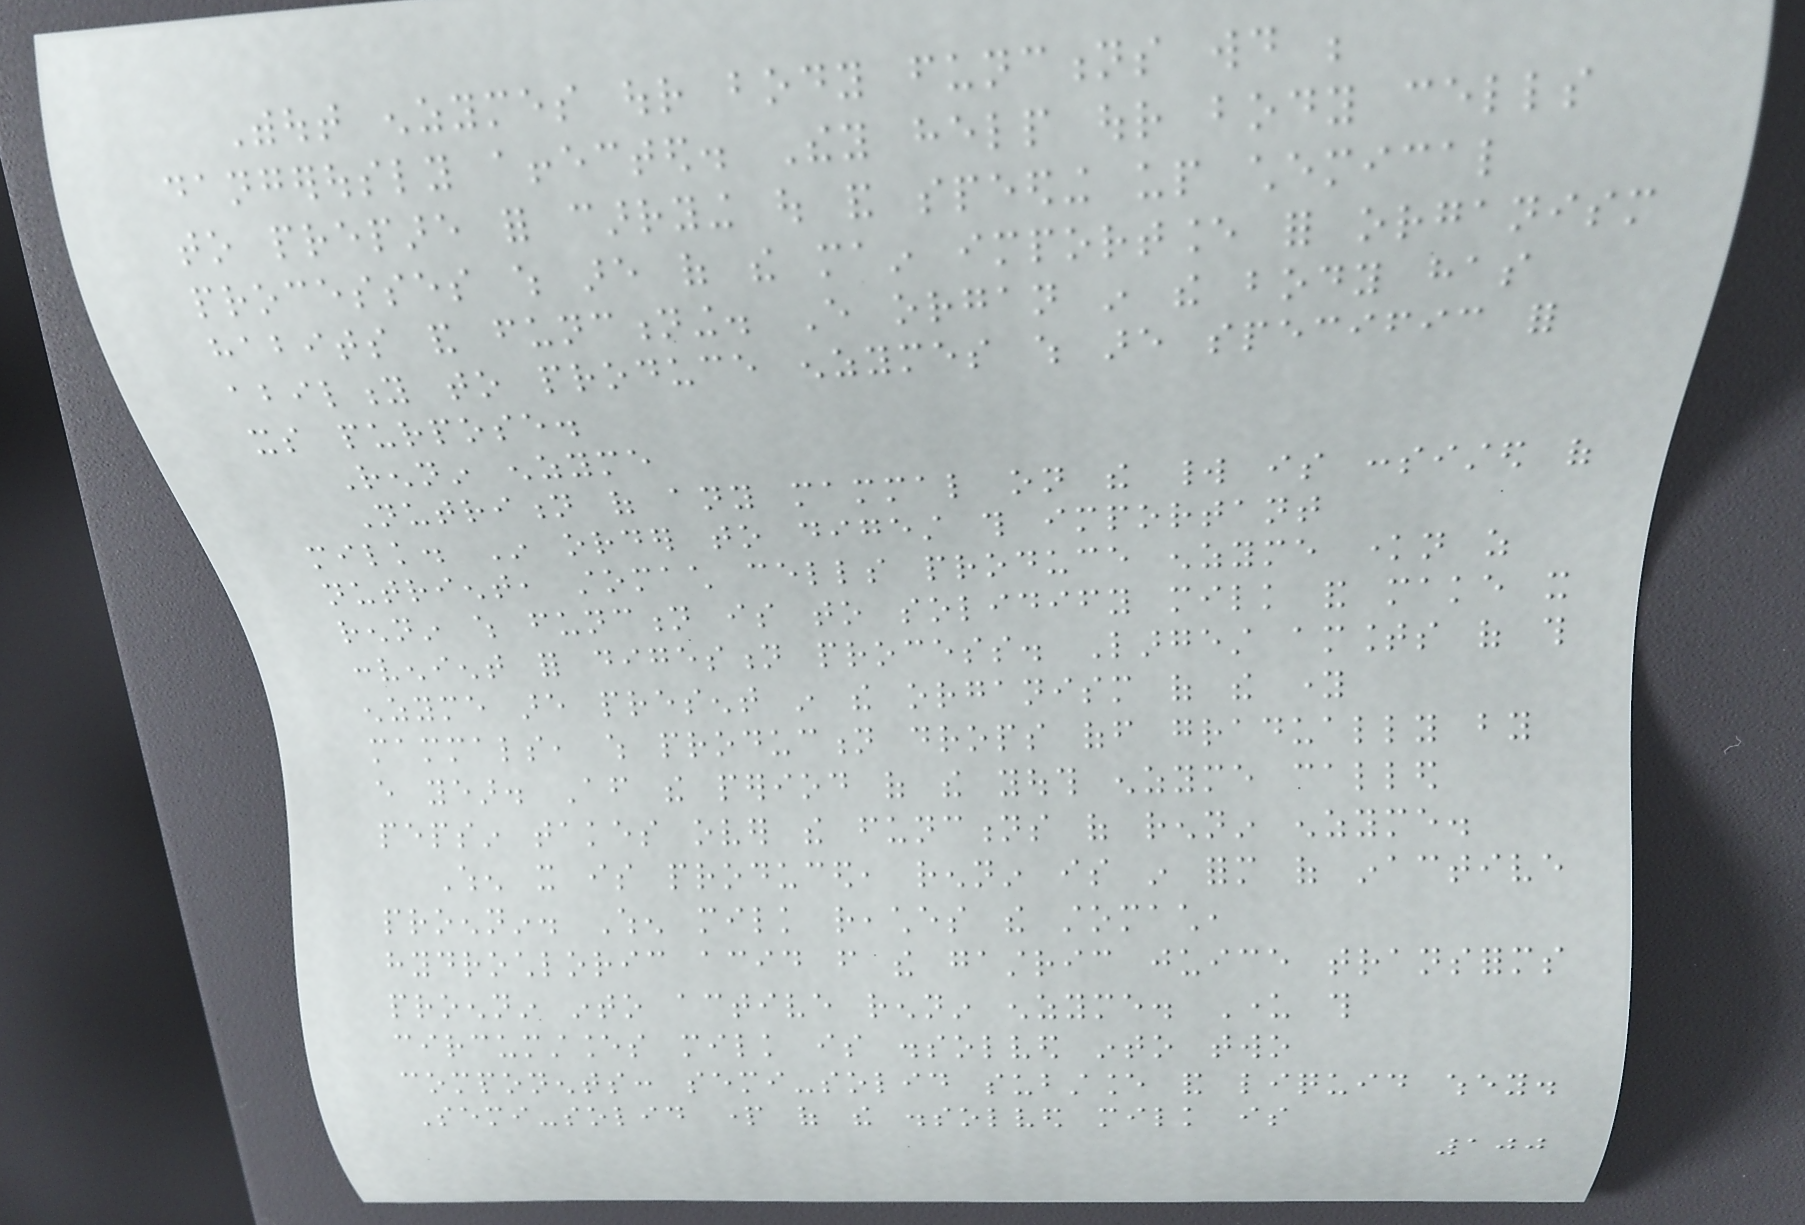Without enzymes our body functions would be
dangerously affected. They help our body cells
to prepare for carrying out and speeding up chemical
processes which are of the main importance for organism
habits and functioning. Every organ in the body has
ability to produce enzymes which are specific for
its purpose.
Rennin enzyme
Nutrition of any mammal on the world is consisted of
milk. In order to digest this important
nutrient, stomach cells produce enzyme known as
rennin which function is to solidify milk and make it
convenient for digestion process. Largest amounts of this
enzyme are present in the organism of the young
mammals, which production drops off gradually by
every year. After the period of the youth enzyme called
pepsin takes over the functions of rennin enzyme.
When it is produced, rennin is in form of inactive
proennin. When milk reaches the stomach,
hydrochloric acid from the gastric juice transforms
proennin into active rennin enzyme. Under this
circumstances milk is dissolved into two
components: semi-solid substance and liquid whey.
Semi-solid part of the dissolved milk is
100
